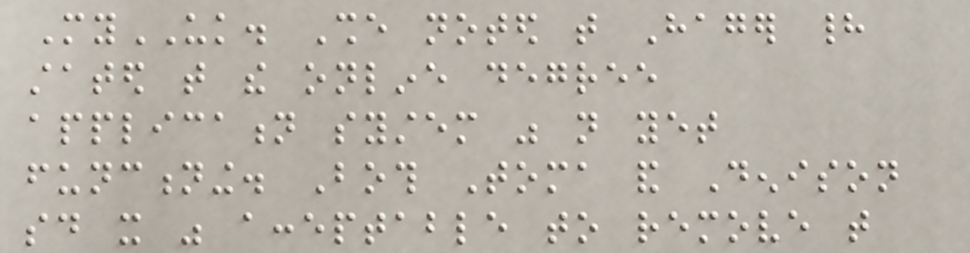MyUK. She noted that Hager had
stated that the online degree
application system was not yet
functioning. Both Toma and Denison
said it was acceptable to remove that
